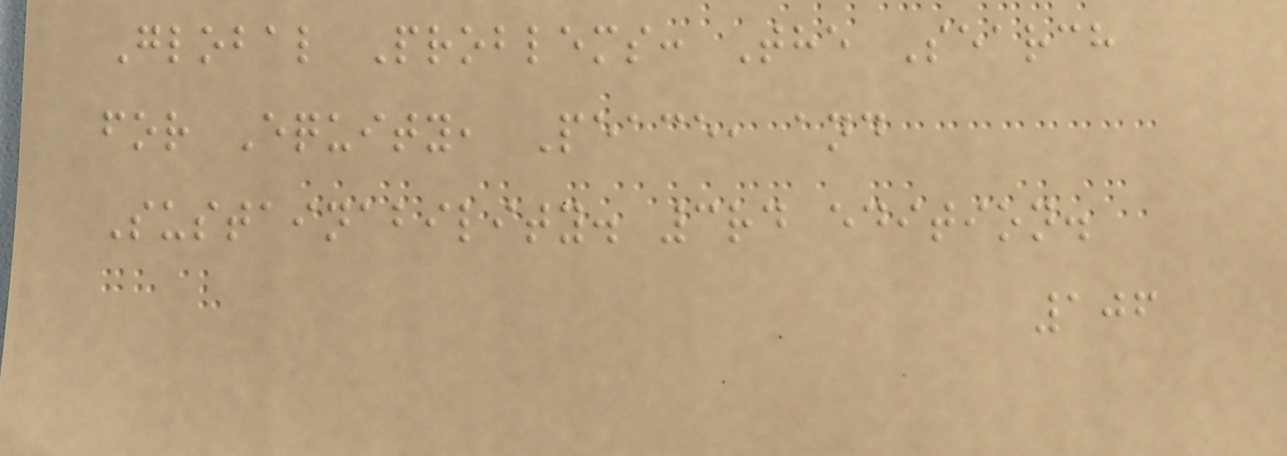Global Problems: The Search
for Equity, Peace, and
Sustainability. 3rd edition.
106
